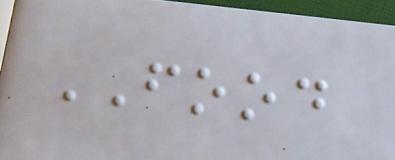FOOD
